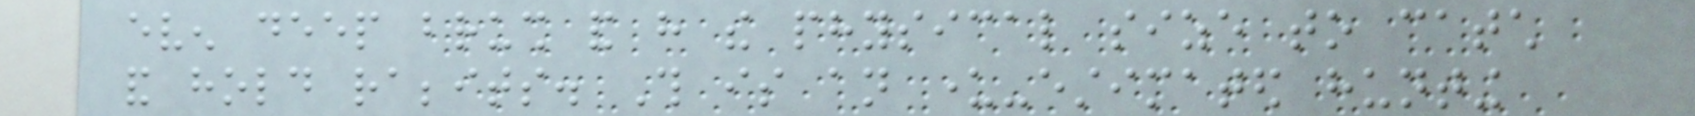even deep brush and have the physical size to catch
and hold rabbits. This is an under-estimated hunting
